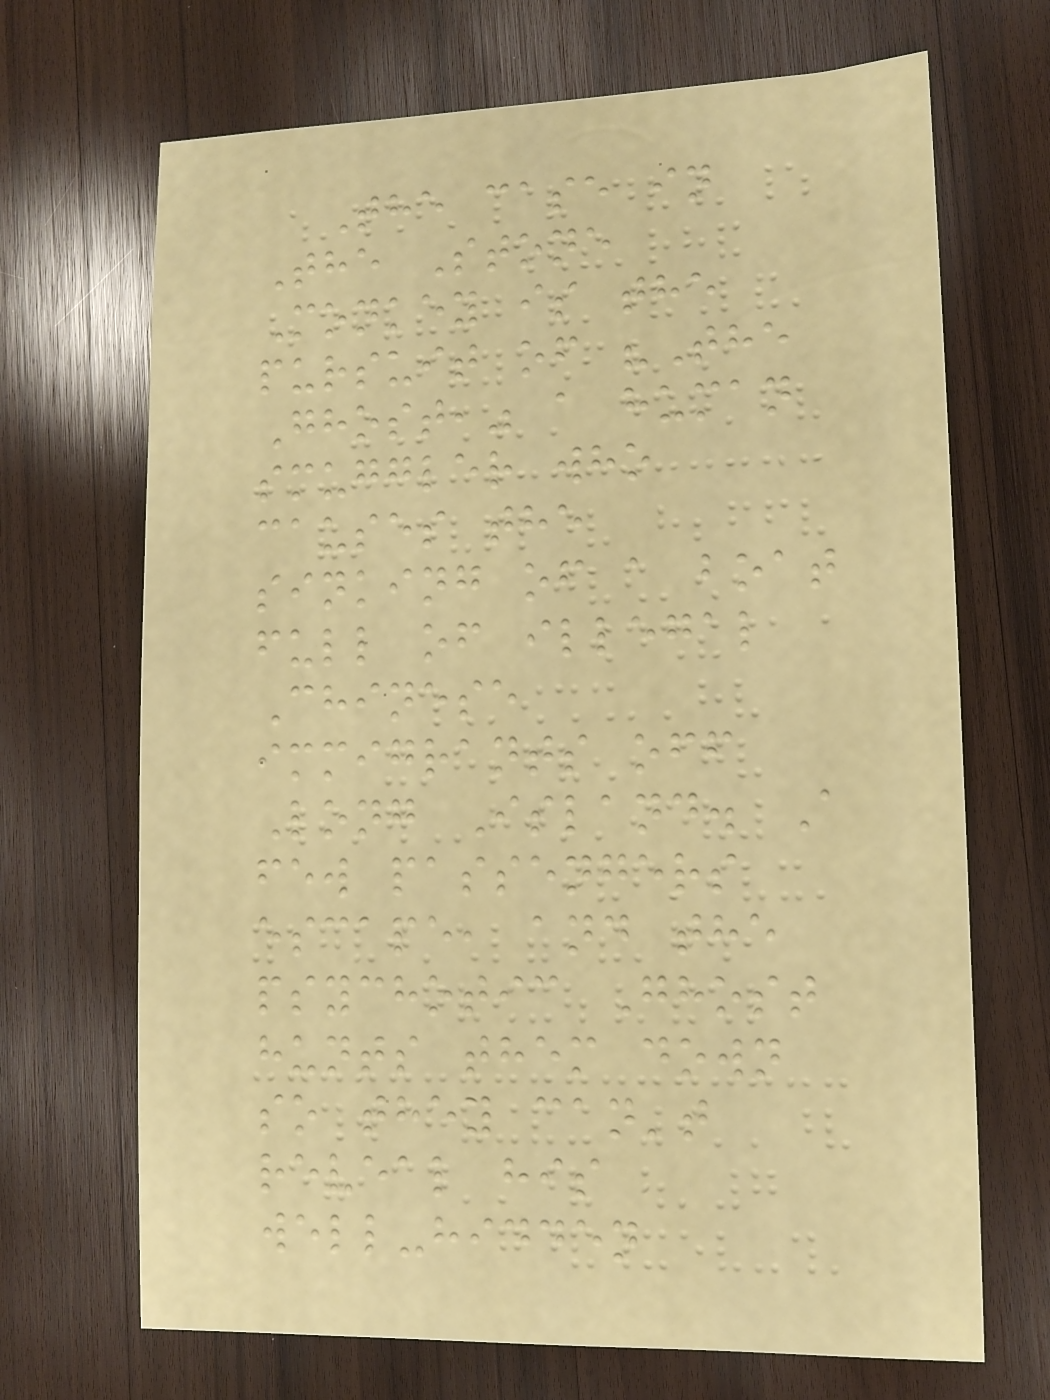The case in
The Stone
Monkey is the
pursuit of "The
Ghost," a human
smuggler who
causes the
sinking of a boat
full of illegal
Chinese
immigrants off
Long Island. A
few passengers
escape, and the
psychotic Ghost
hunts them down
so they can't
reveal his
well-hidden
